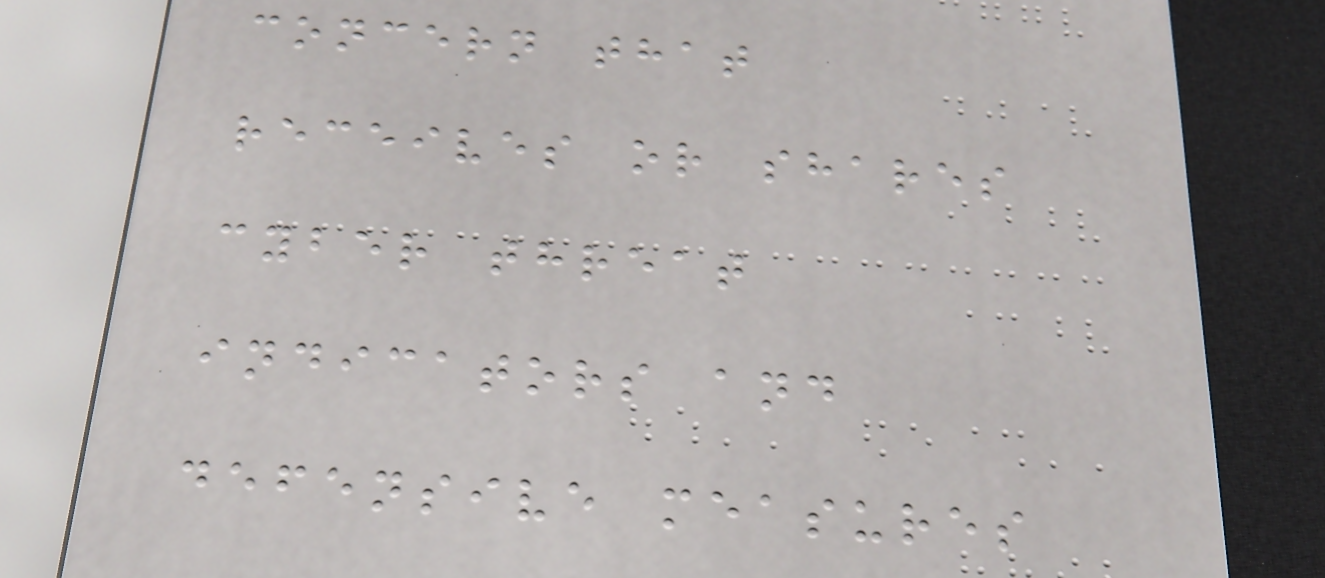concern that
receives or shares
cyber threat
indicators and
defensive measures
